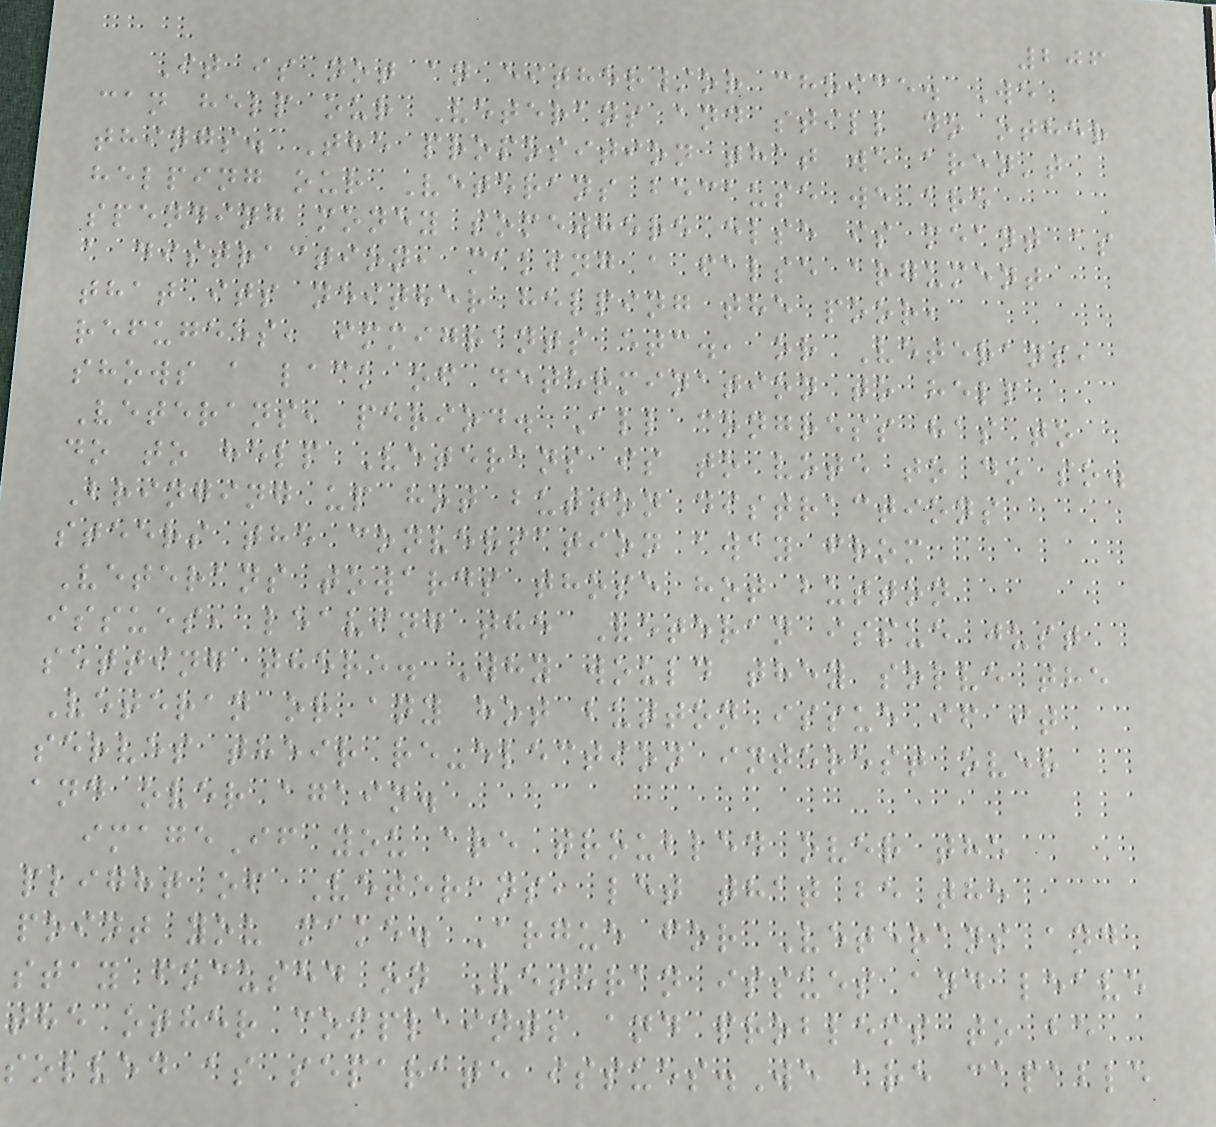206
It is not an either/or choice. We
can help our Veterans and still do other
things. The proposition that we aren't
helping our Veterans because we are
spending money somewhere else is meant as
a distraction, making a false argument
that its neither helping the poor,
refugees, immigrants etc., or Veterans,
shows a lack of determination to help
Veterans, period. All congress has to
do to help Veterans is to vote to do so.
Bringing up hot button distractions
steers the conversation away from
Veterans towards those hot button
issues, leaving the Veteran issue just
setting there. Why would they solve the
Veteran or any hot button issue if it
serves their re-election interest over
and over again.
imageIf you are troubled over the
plight of Veterans, let that be the
point you make. Argue for Veterans and
stay focused on Veteran issues and leave
the other complaints and problems to be
solved as separate issues.We are capable
